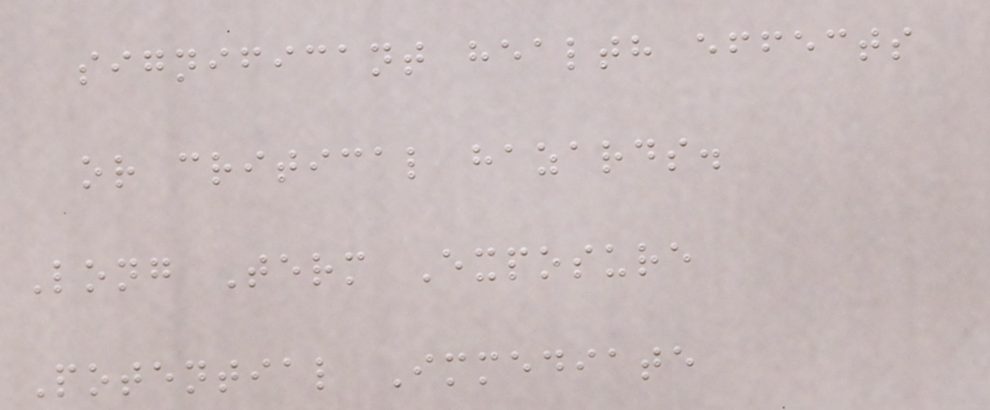significant health effects
or critical hazards.
Long Term Exposure
Potential Immediate
